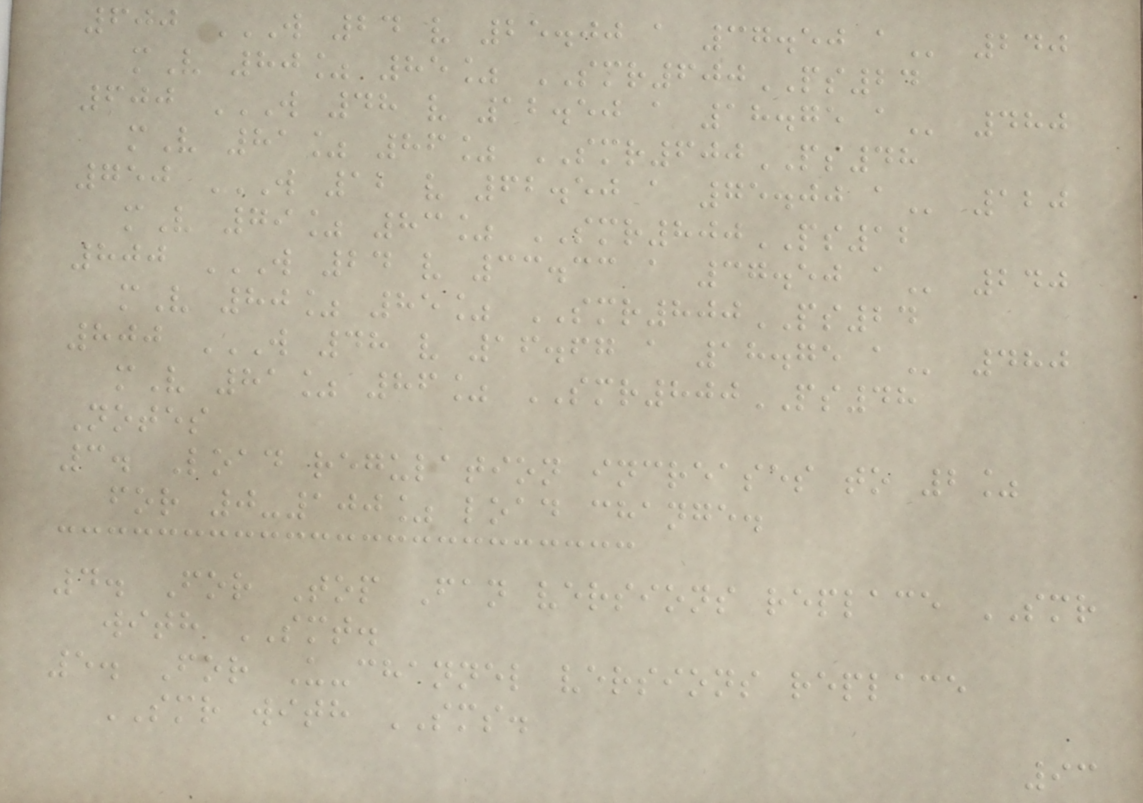600 W 24 V 25.00 A 37.50 A 240
mV 80% 85% SMR600PS24
600 W 48 V 12.50 A 18.75 A 480
mV 81% 86% SMR600PS48
750 W 12 V 62.50 A 75.00 A 120
mV 79% 83% SMR800PS12
800 W 24 V 33.33 A 37.50 A 240
mV 80% 85% SMR800PS24
800 W 48 V 16.67 A 18.75 A 480
mV 81% 86% SMR800PS48
Notes
3. Load regulation increases to 2%
for 0-100% load change.
4. For Top Fan versions replace SMR
with SMT.
5. For U-channel versions replace
SMR with SMS.
93
